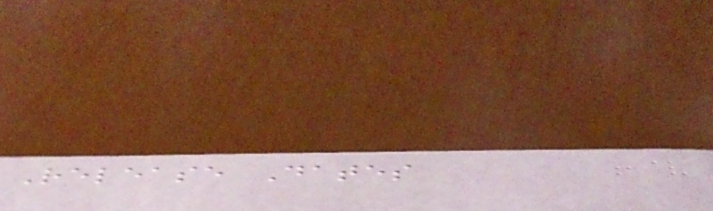Release Dates
